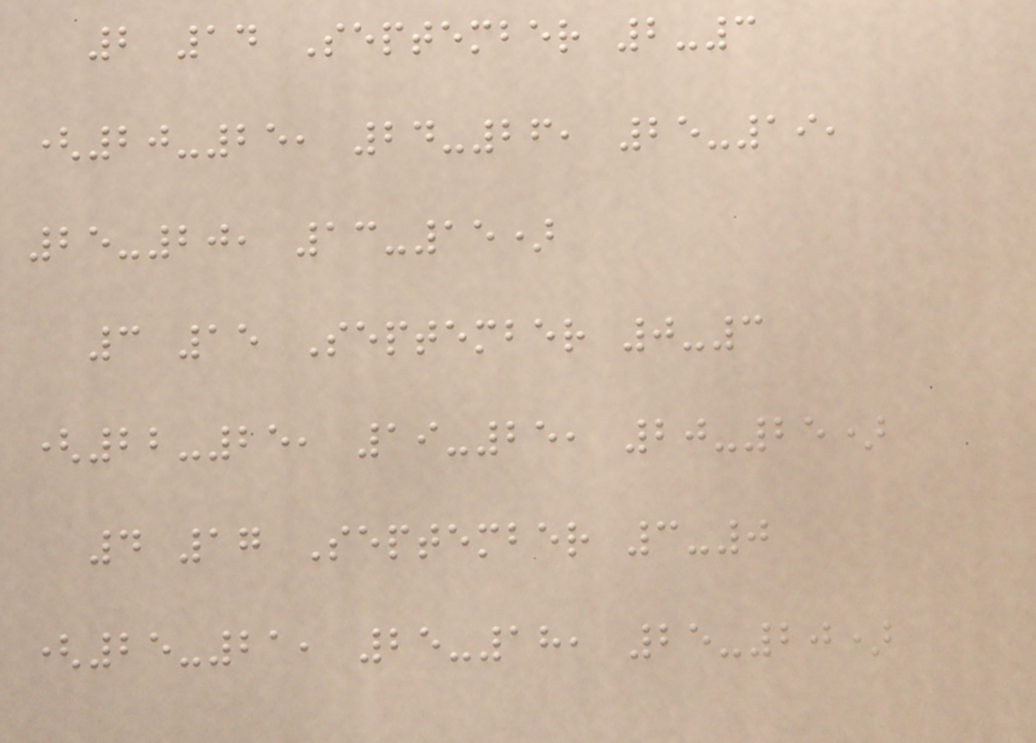2 14 September 2-3
(20-25, 24-26, 25-19,
25-20, 13-15)
3 15 September 0-3
(22-25, 19-25, 20-25)
4 17 September 3-0
(25-21, 25-18, 25-20)
